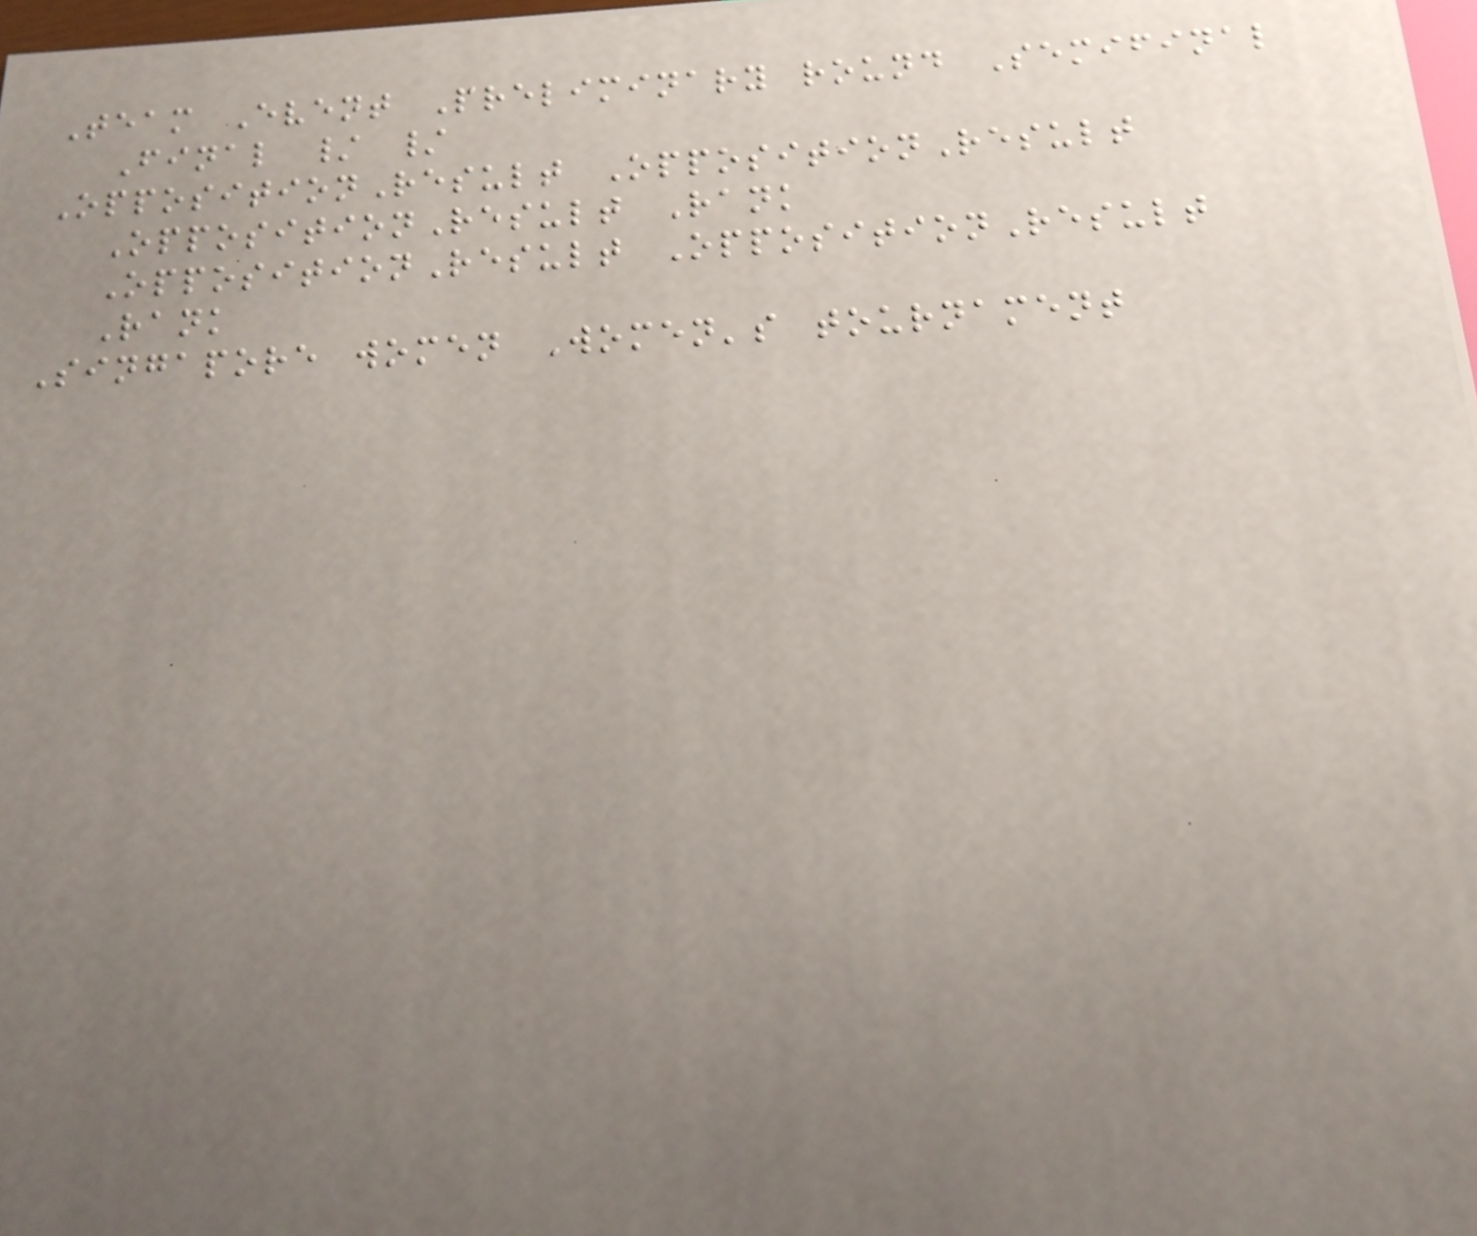Team Event Preliminary round Semifinal
Final / /
OppositionResult OppositionResult
OppositionResult Rank
OppositionResult OppositionResult
Rank
Singapore women Women's tournament
